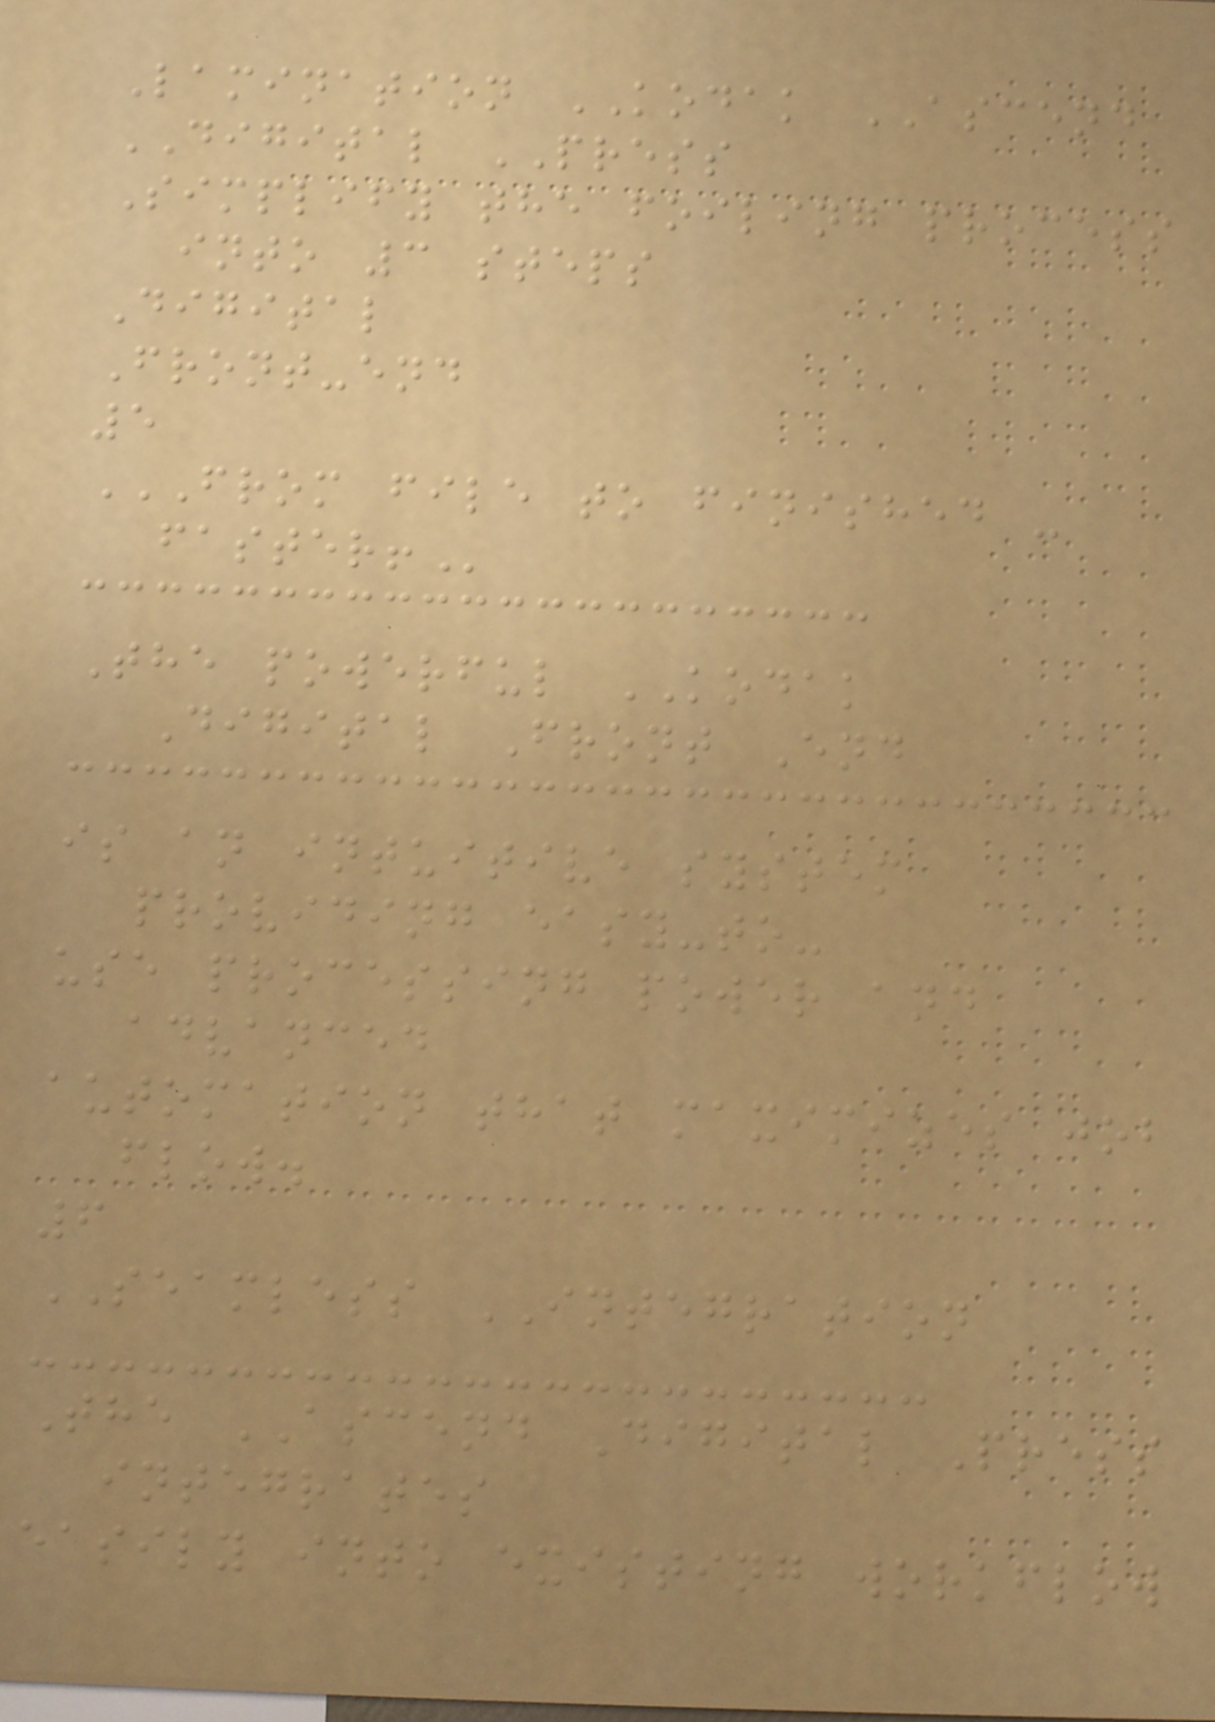Lamination KODAK ASCEND
DIGITAL PRESS
Simplify the foiling process
into 3 steps
Digital
Front-end
5
FROM FILE TO FINISHED -
FASTER!
The powerful KODAK
Digital Front End
is an intuitive system
providing easy-to-
use processing power and
advanced
automation that maximizes job
flow.
6
SEAMLESS INTEGRATION
The ASCEND Digital Press
integrates
easily into existing workflow
